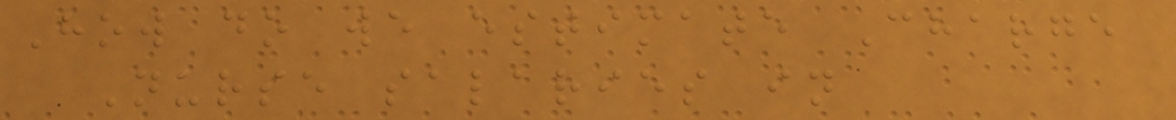How do we estimate Charge
Nurse salaries in
